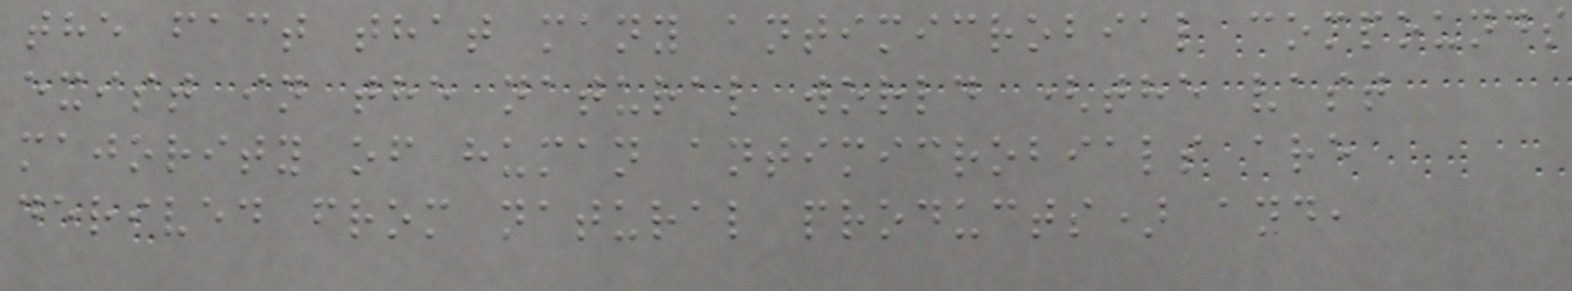the fact that many antimicrobial compounds
exist in the natural world (the vast
majority of human antimicrobials are
derived from natural products) and,
